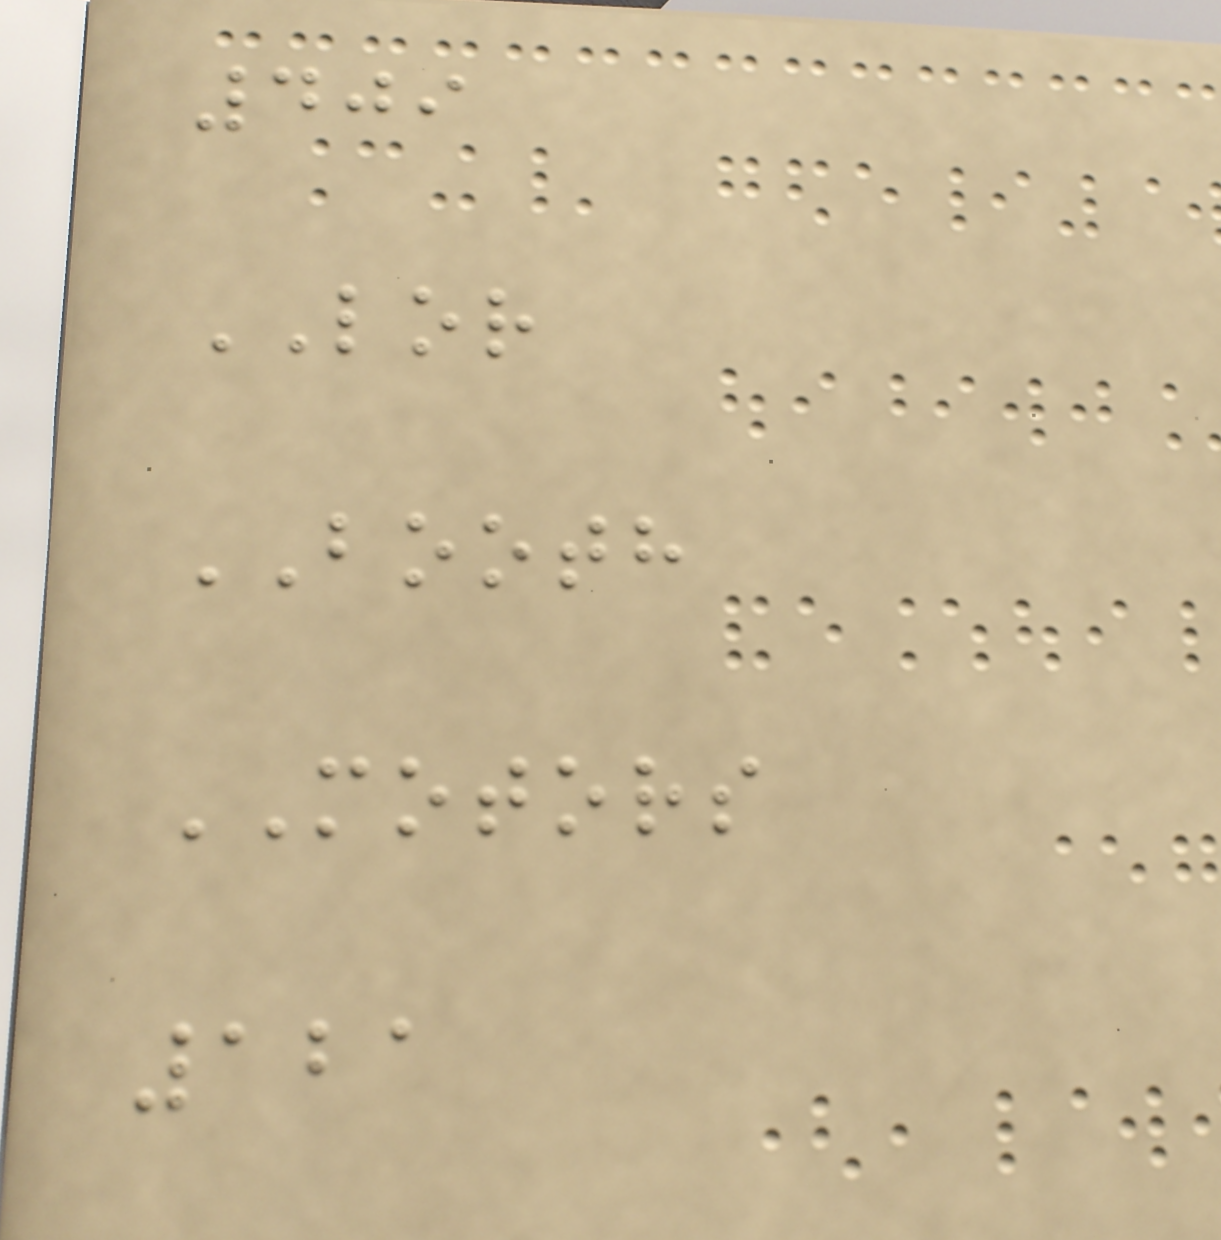409
LOR
BOOTH
MOTORS
121
